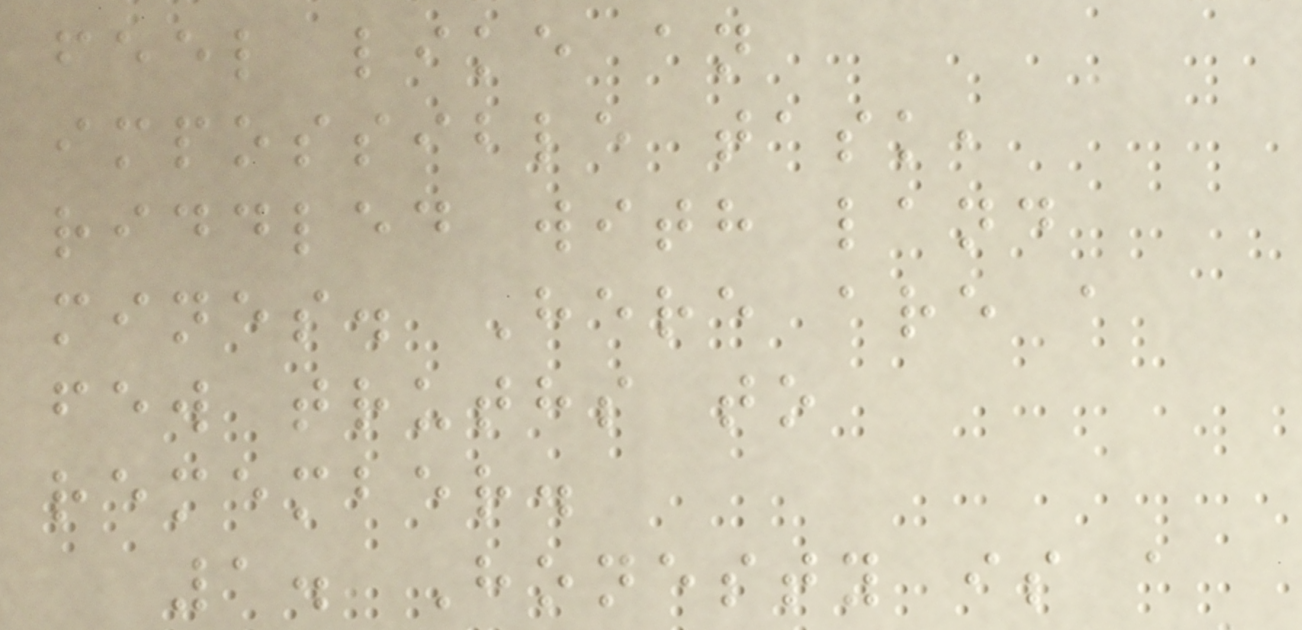feel like an
impossible task,
riddled with land
mines. Here are a
few truths to
remember.
1. Honesty is a
